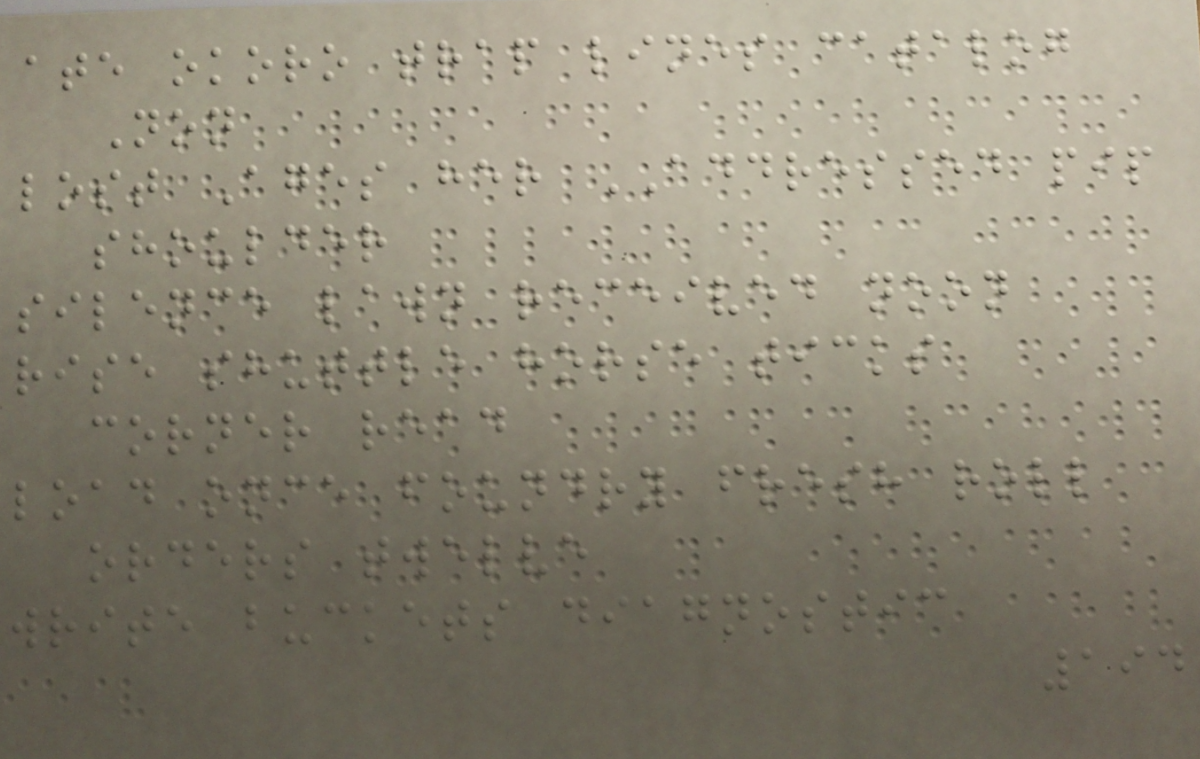ate okoro trap lines catalog
Non
lost Ages her ADDRESSED pip
shoulder
silence lawn received noon
rise shuttle horse ticks
corner read
load once foundry fresh roll
orders twelve
write buckets diagnostic
194
